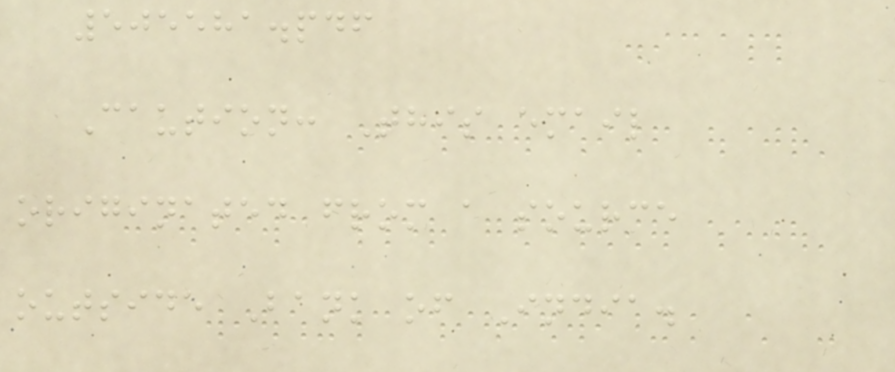505581.pdf
Caution: This email
originated from a source
outside Bank of India.
